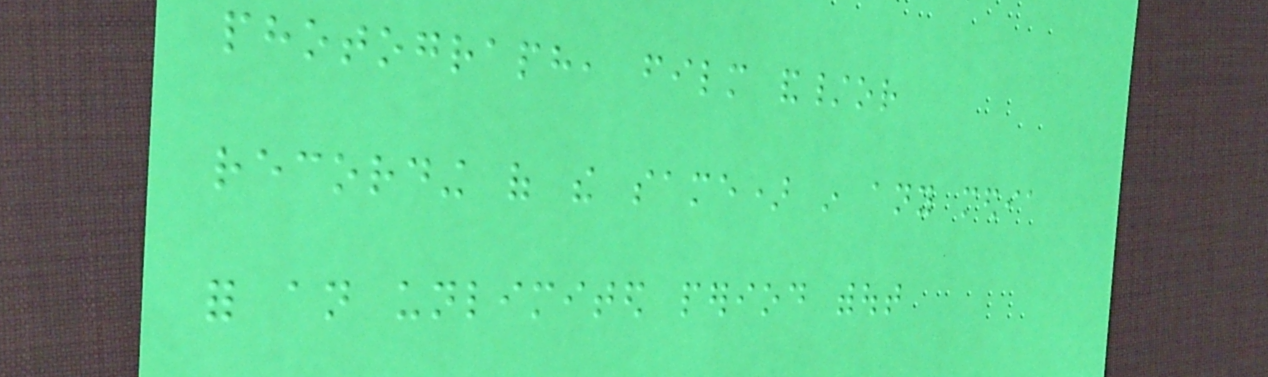photograph, film and/or
recording of the same) in any media
for an unlimited period without
